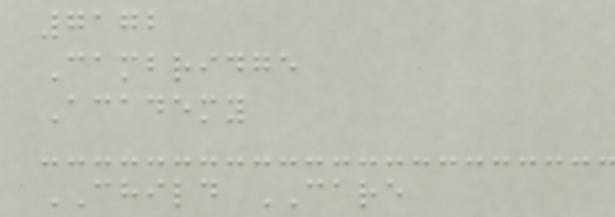7172
Cambridge
Academy
CHILD CARE
